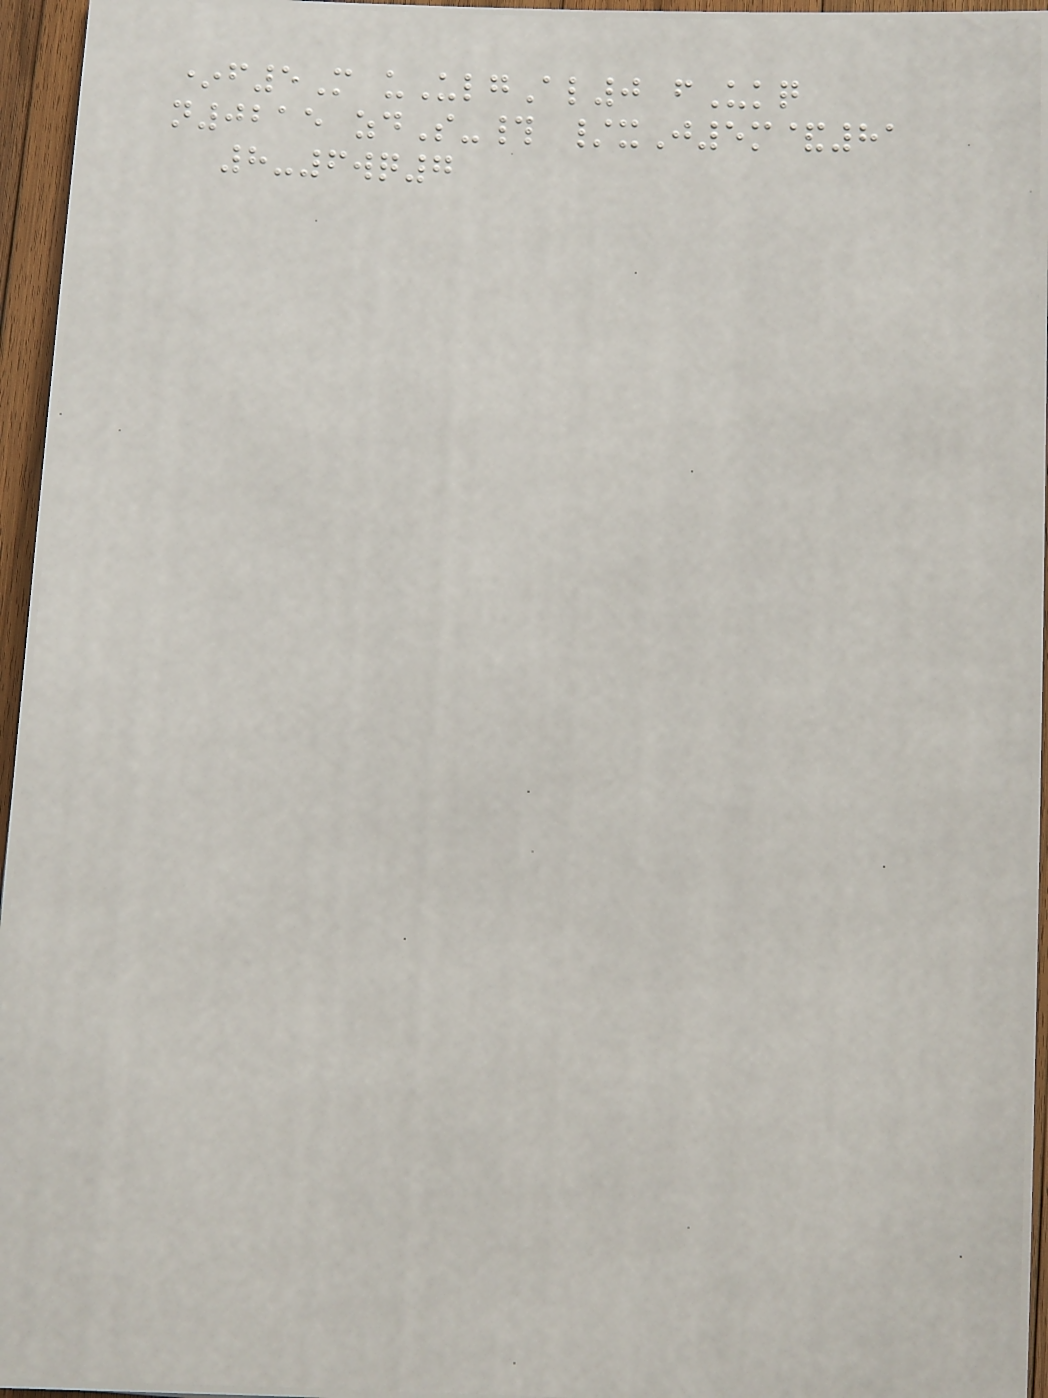*f5M uUlgAl0 fUkq
n0215 zdS-# /xJ5m&81
8-6wq7
